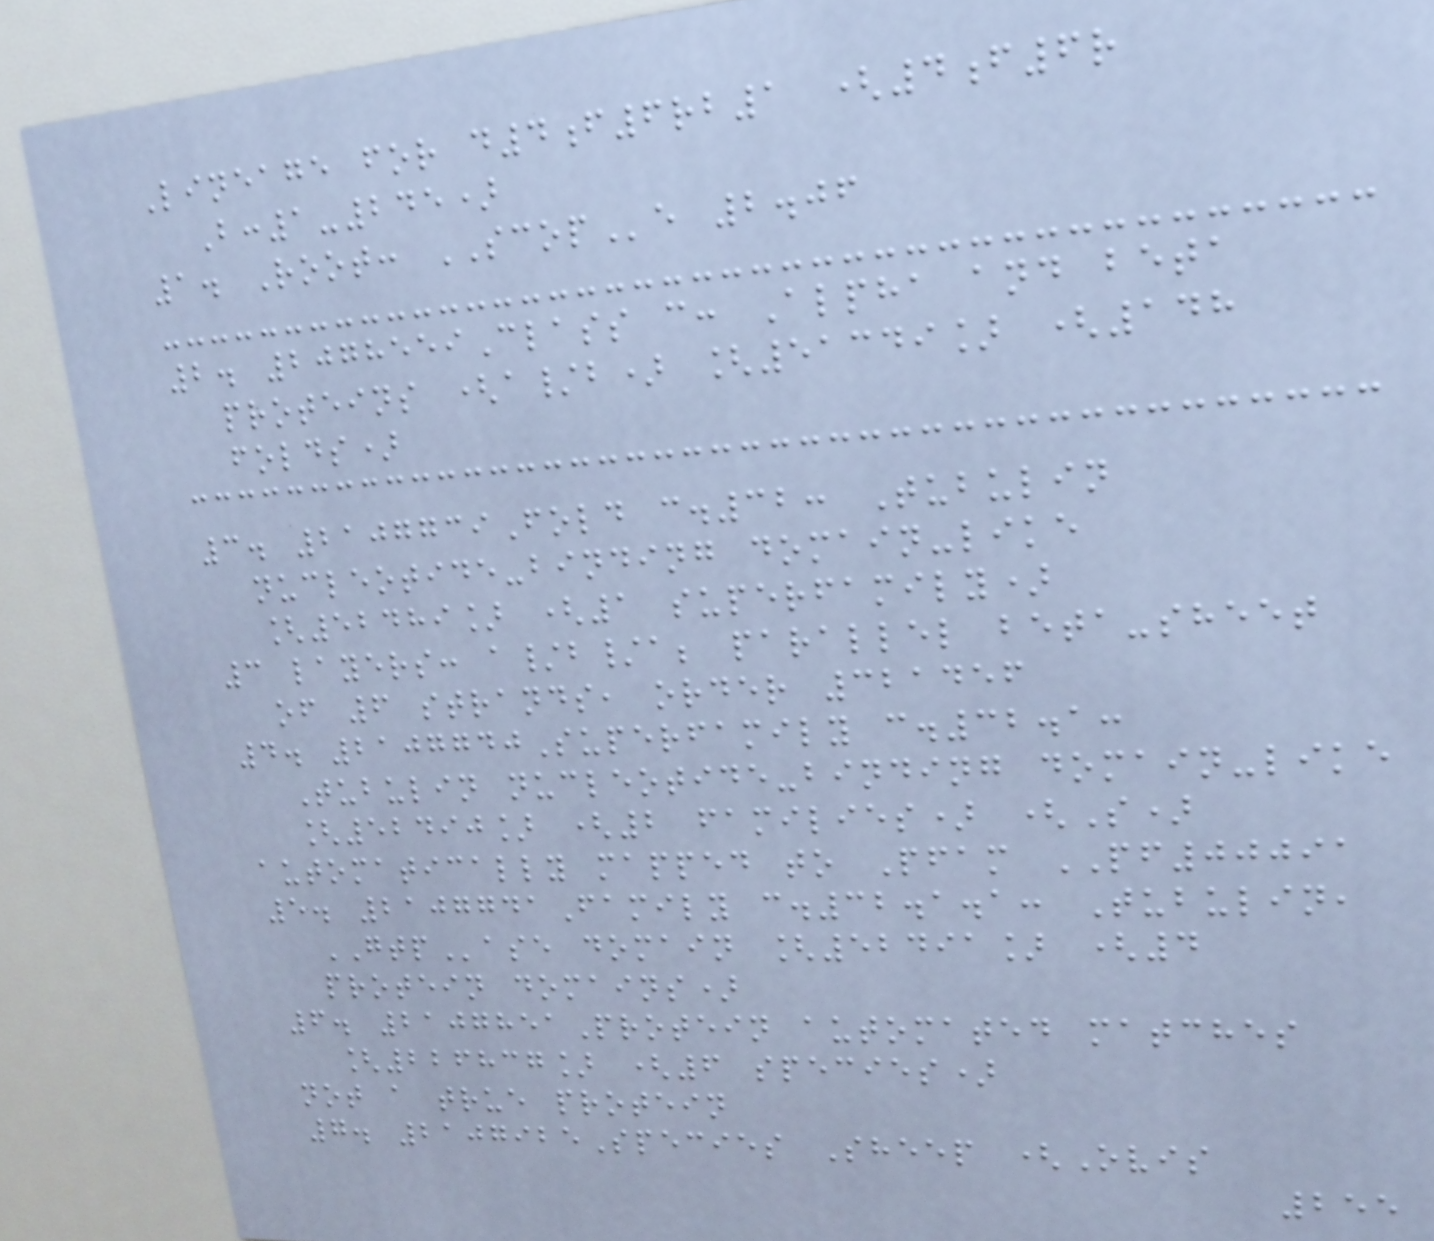Lineage for d4f6rb1 (4f6r
B:1-245)
1. Root: SCOPe 2.06
2. 2078559Class c: Alpha and beta
proteins (a/b) [51349] (148
folds)
3. 2107739Fold c.32: Tubulin
nucleotide-binding domain-like
[52489] (1 superfamily)
3 layers: a/b/a; parallel beta-sheet
of 6 strands, order 321456
4. 2107740Superfamily c.32.1:
Tubulin nucleotide-binding domain-like
[52490] (2 families) (S)
automatically mapped to Pfam PF00091
5. 2107741Family c.32.1.1: Tubulin,
GTPase domain [52491] (4
protein domains)
6. 2107851Protein automated matches
[226837] (6 species)
not a true protein
7. 2107925Species Sheep (Ovis
255
